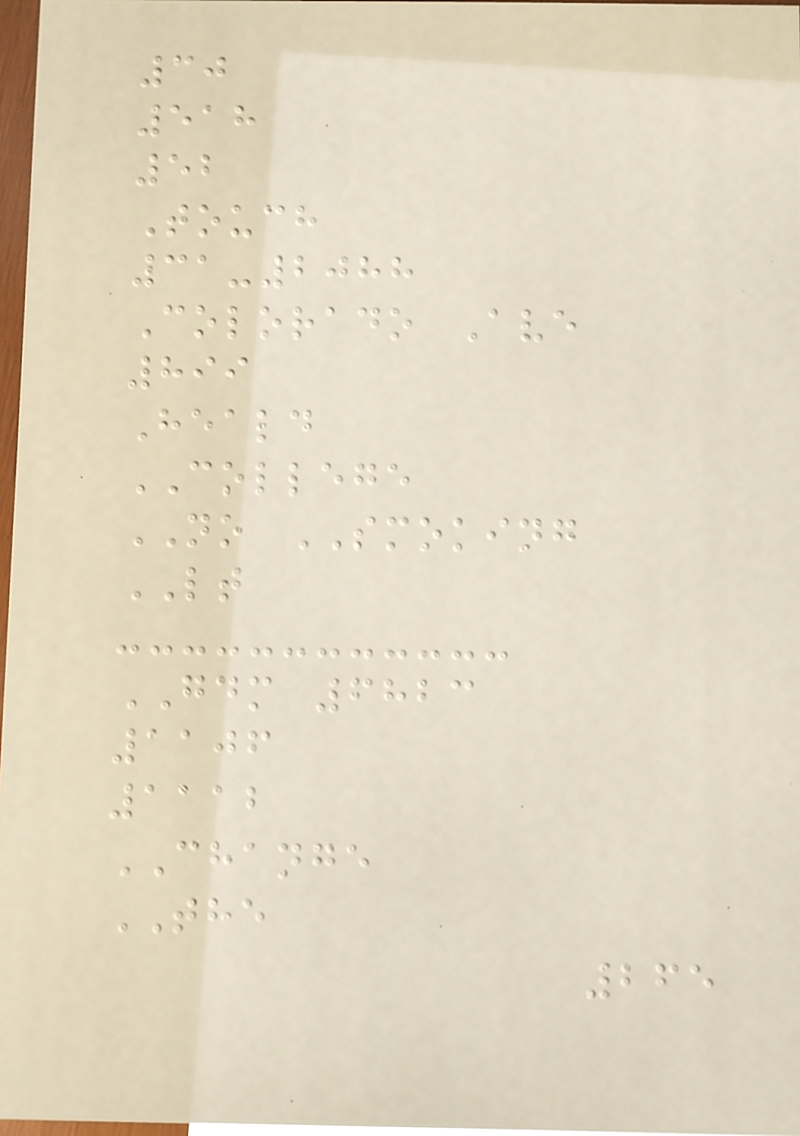30
518
52
Touch
31-2088
Colorado Ave
899
Heald
COLLEGE
NO SMOKING
LT
GDM 6823
1106
1112
CHANGE
THE
265
